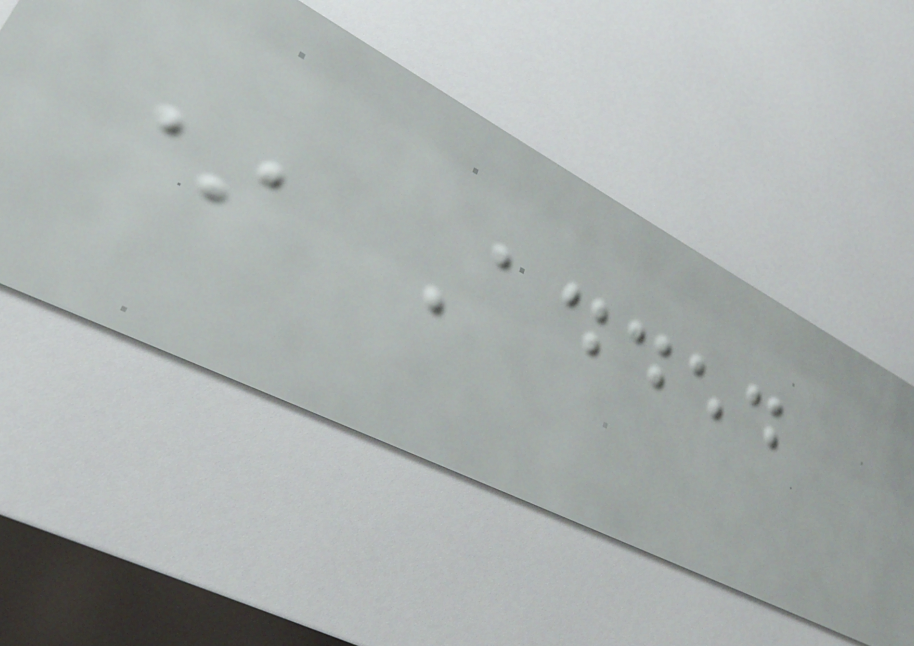* Added
